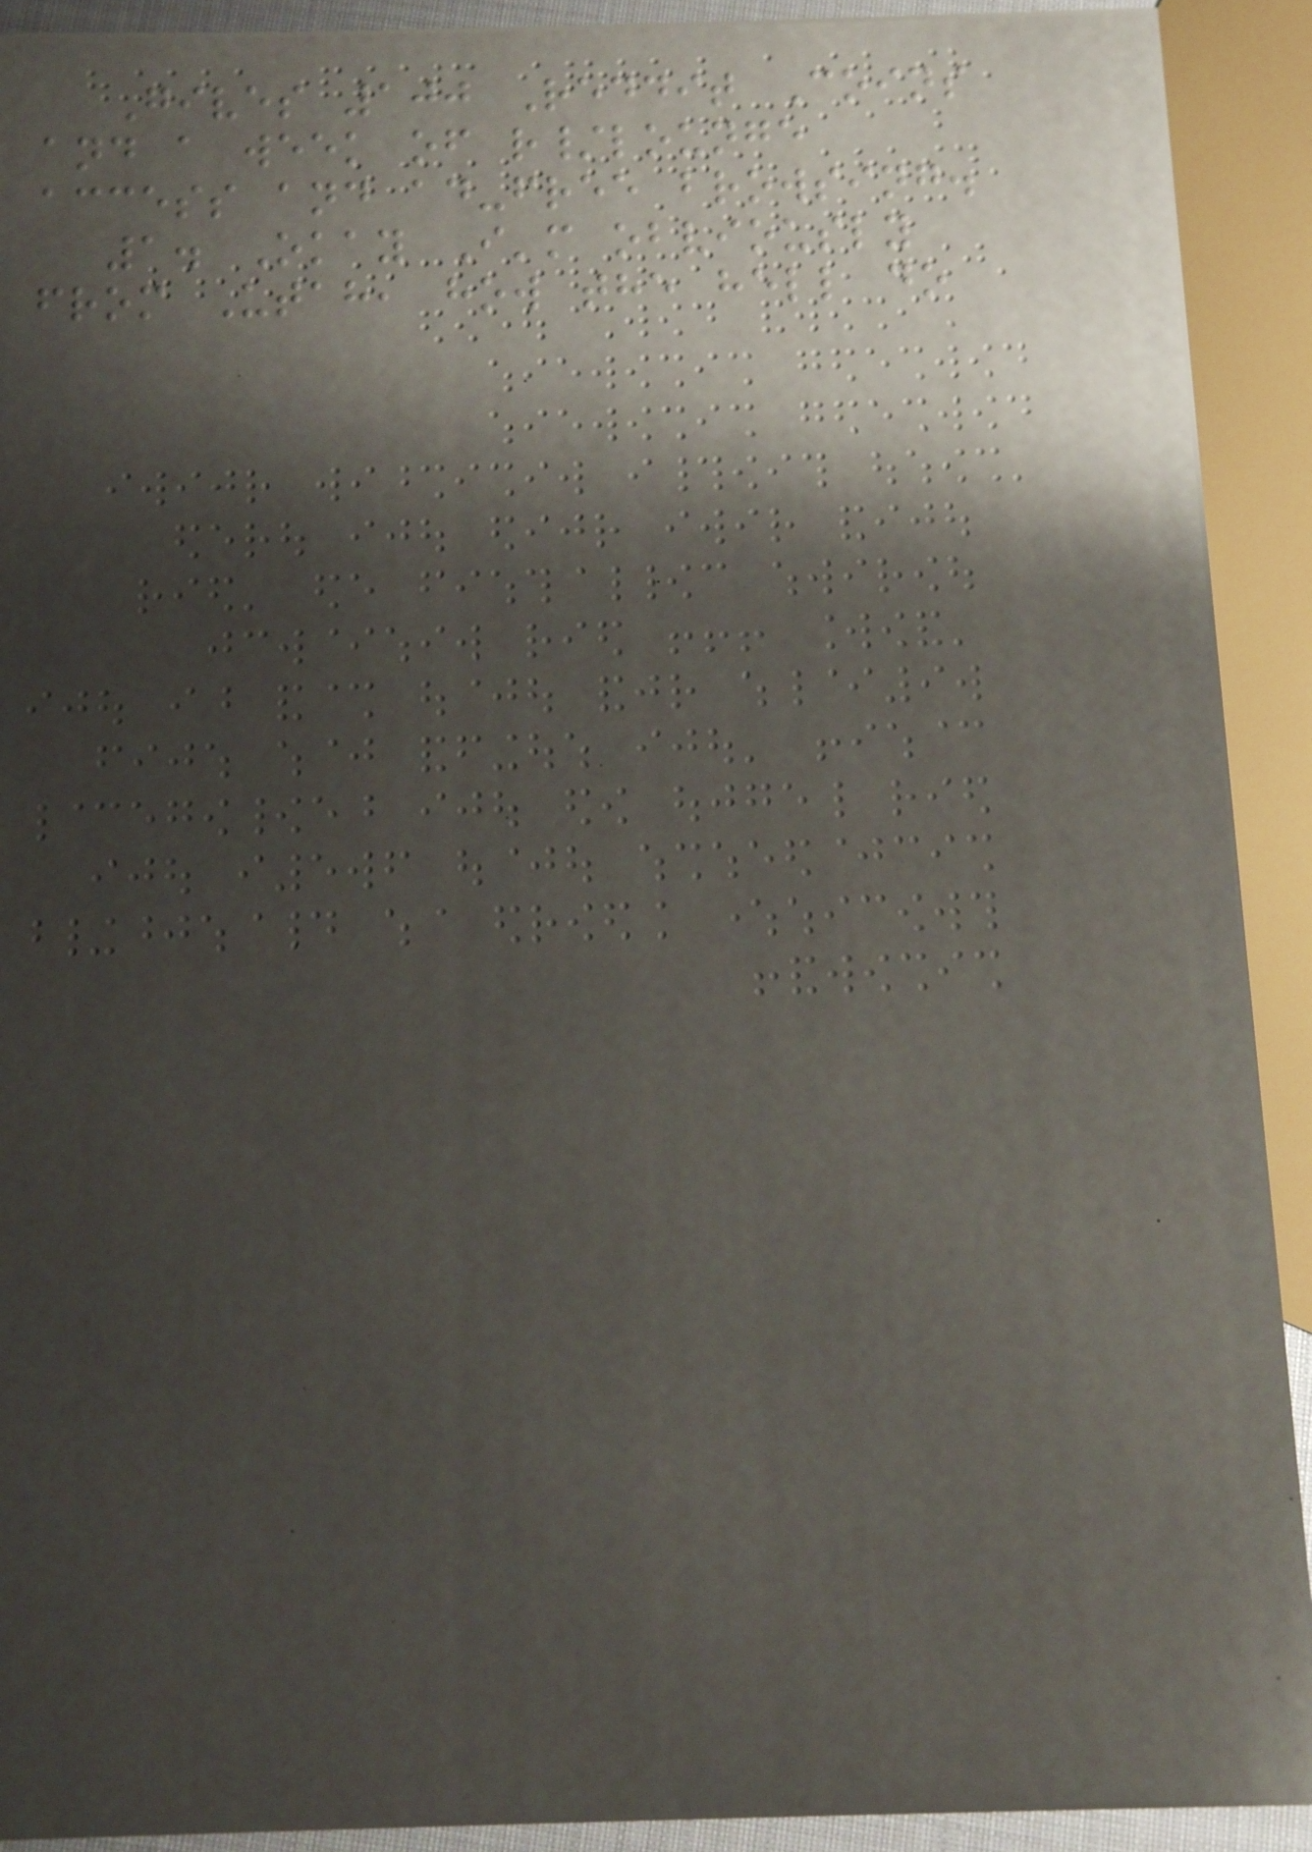Gives 100 Reddit Coins
and a week of r/lounge
access and ad-free browsing.
1. Okay I'm obviously
from Utah, how the hell do
